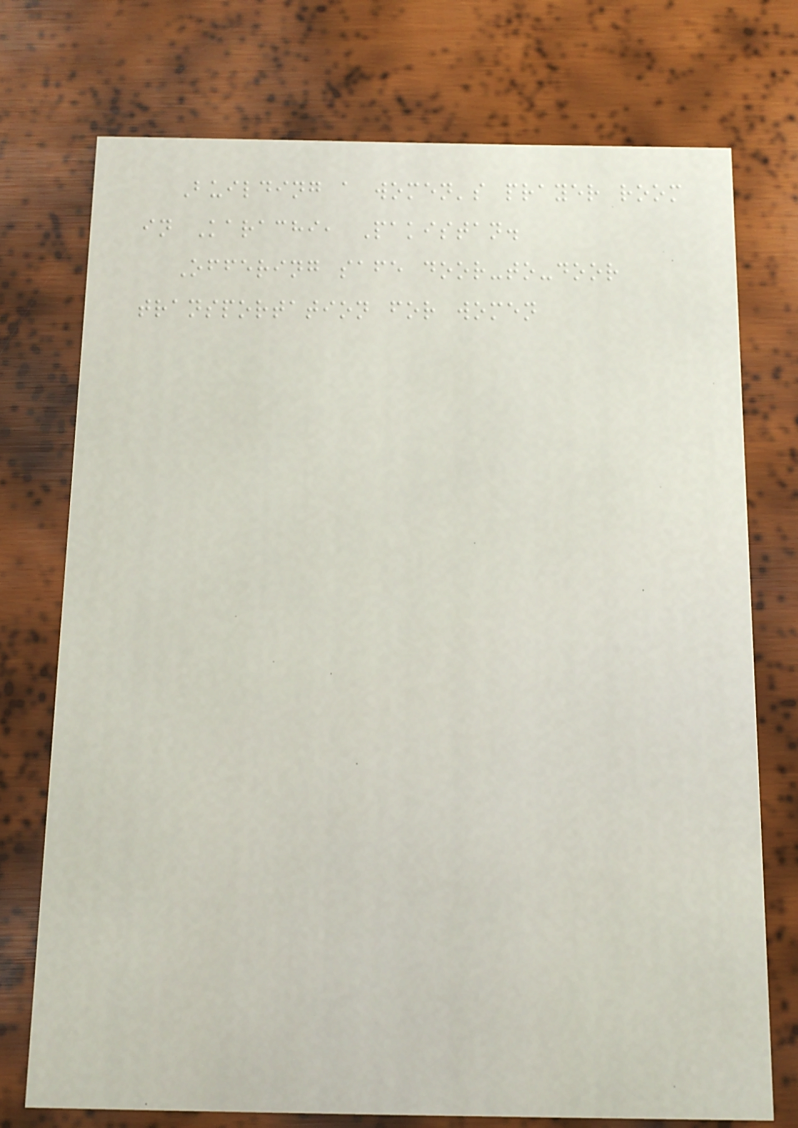Building a women's prayer room
in Karachi, Pakistan.
Offering safe door-to-door
transportation for women
